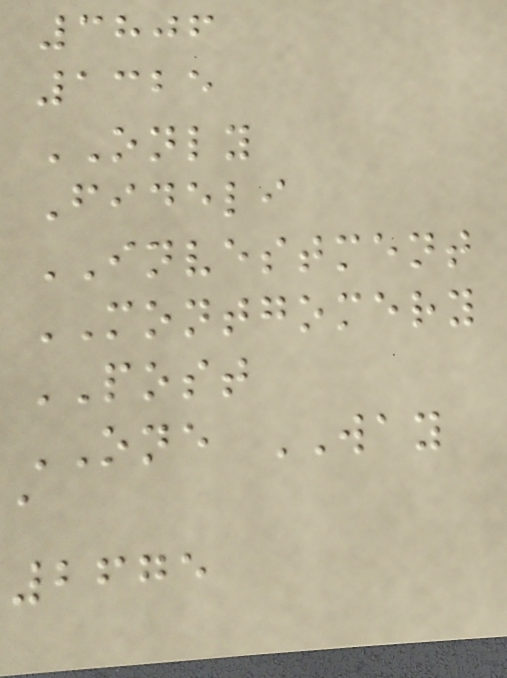3806
1325
ONLY
Fideli
INVESTMENT
MONTGOMERY
POST
ONE WAY
a
2675
